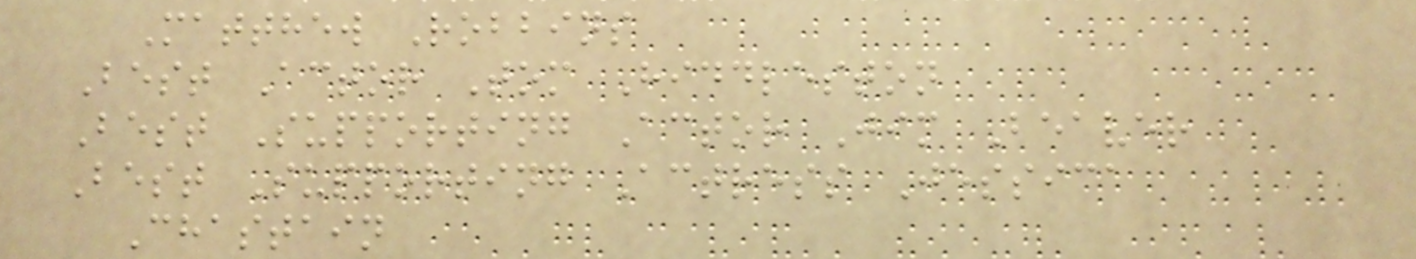Matthew Robbins
Best Actor Tom Hiddleston
Best Supporting Actor Jim Beaver
Best Supporting Actress Jessica
Chastain
